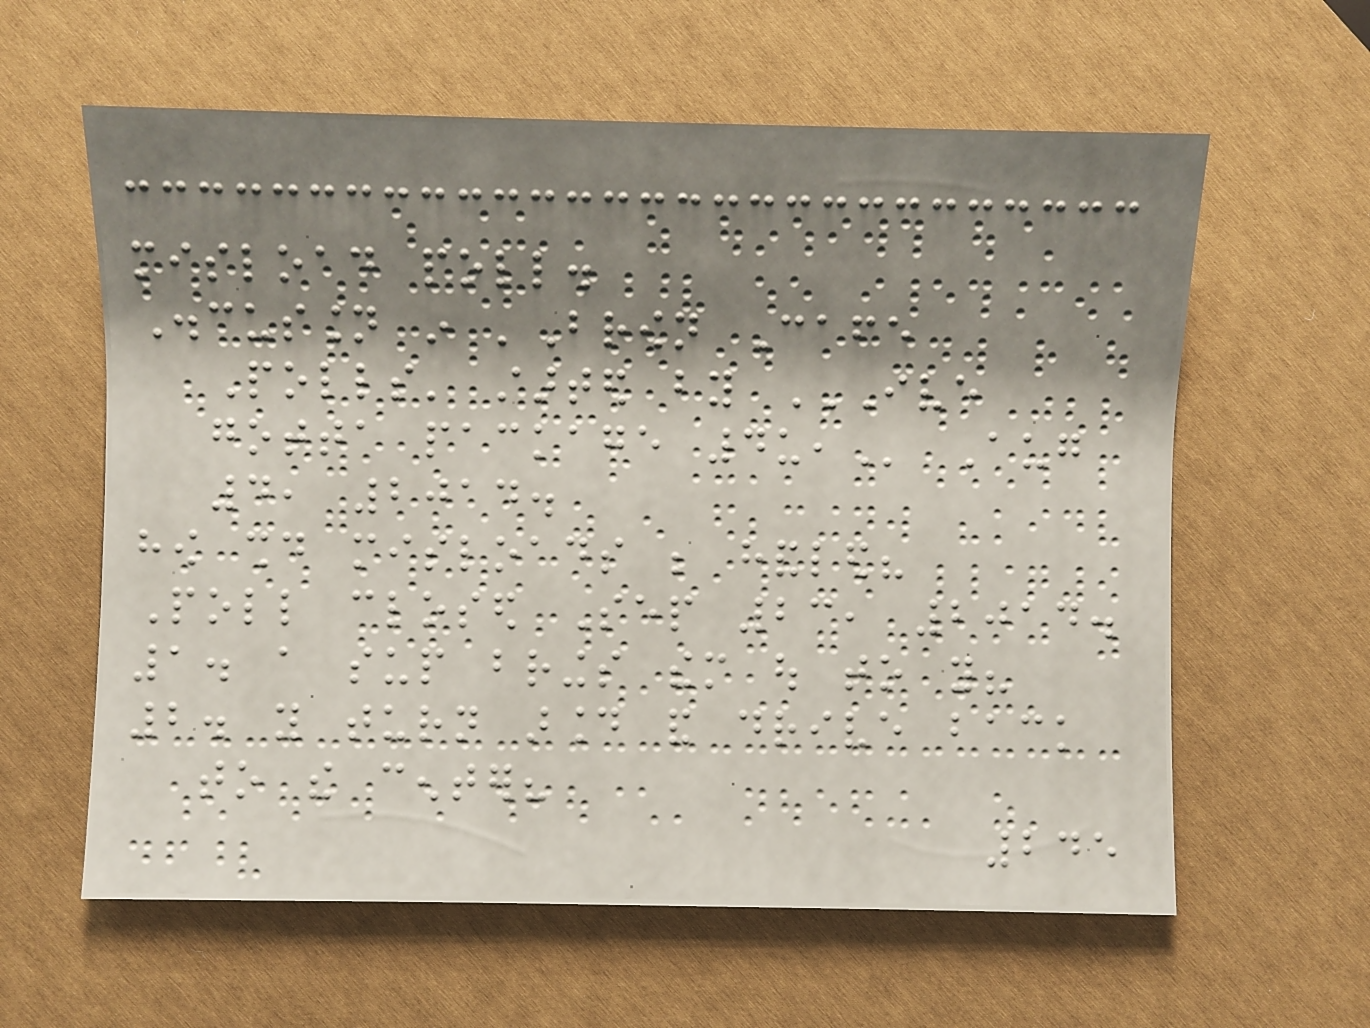misload poll.
Discussion in 'Brown Cafe
Polls' started by IVE
GOTTA PACKAGE 4U, Aug
4, 2014.
how should misloads be handled?
Poll closed Sep 23, 2014.
1. a sup brings them out to you?
2. you turn around and drive back
to the center?
245
